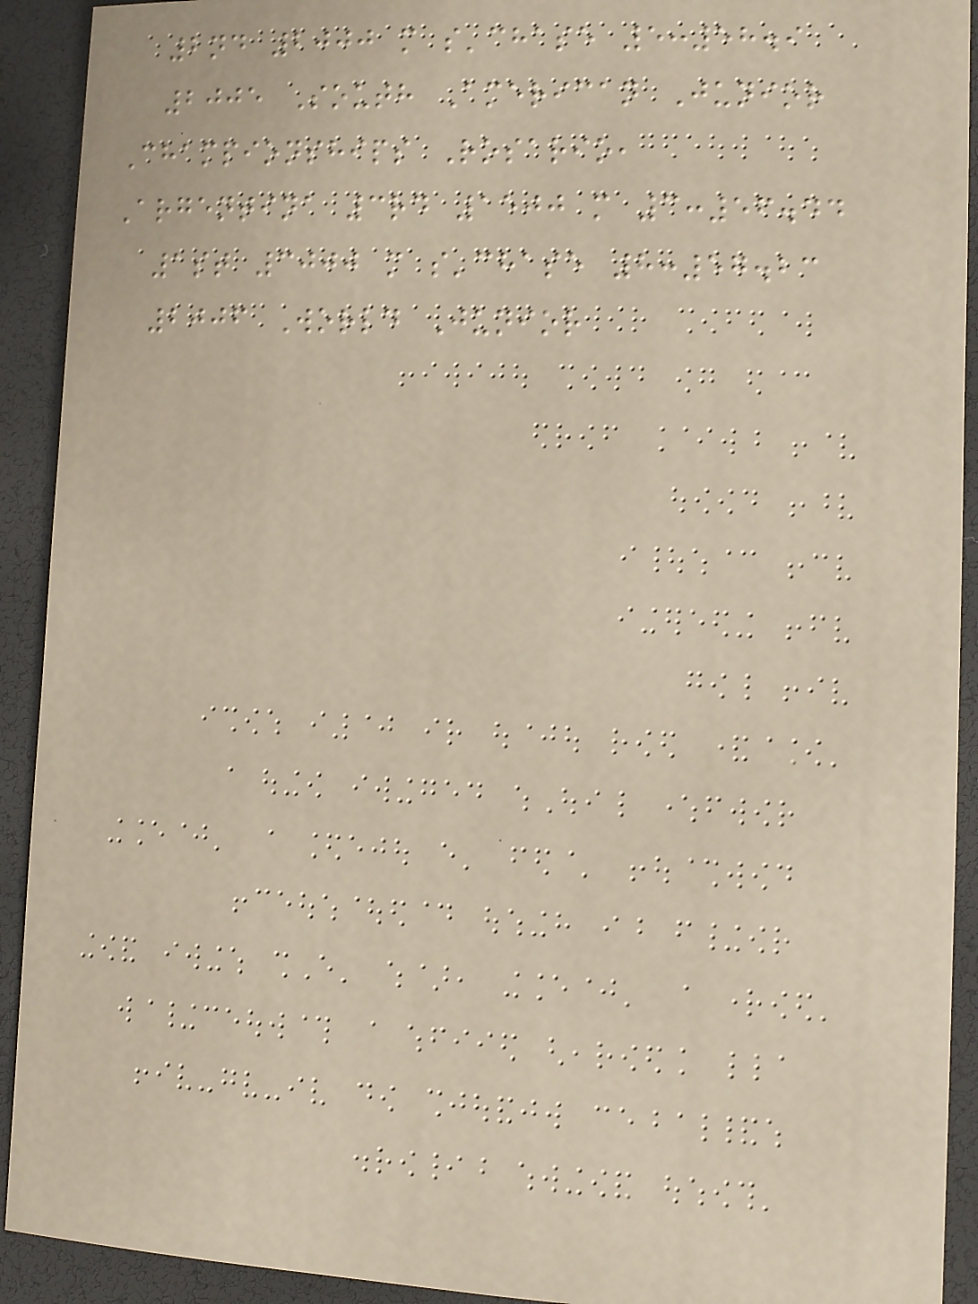2nd 2000 m s'chase 5:58.9
2005 South American Junior
Championships Rosario,
Argentina 3rd 1500 m 3:56.44
1st 3000 m s'chase 8:57.23
2006 World Junior
